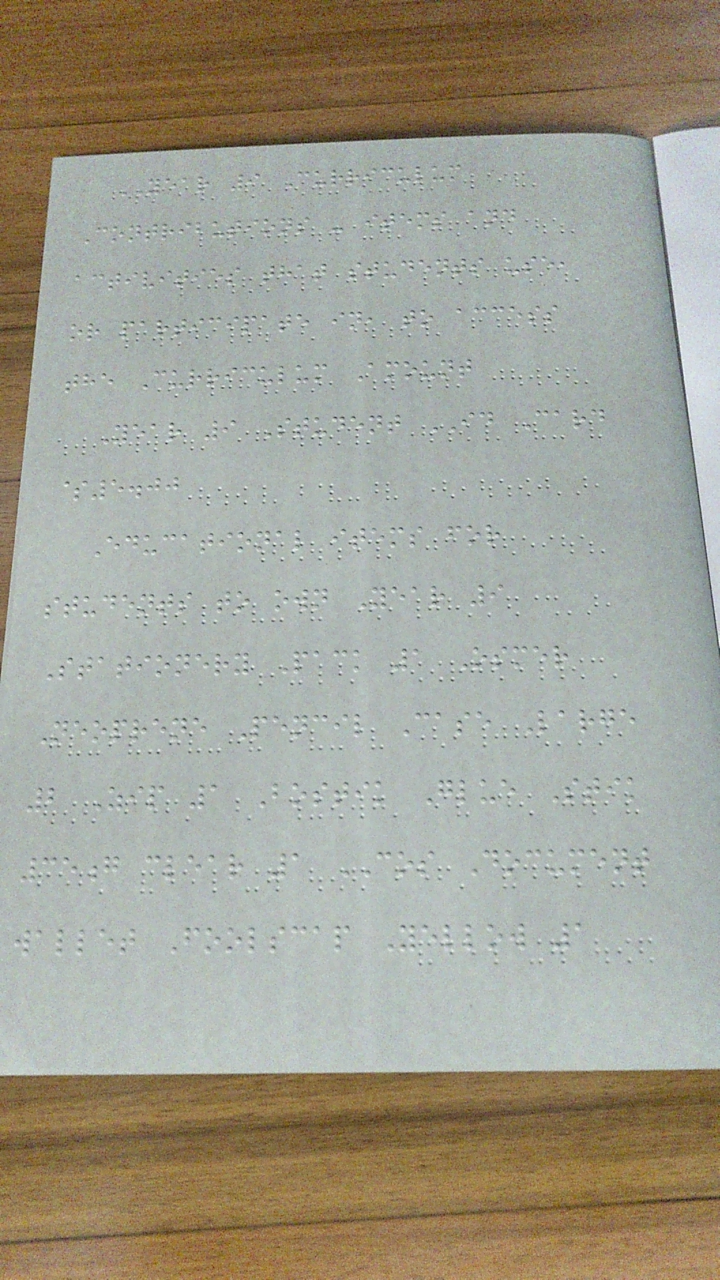YEAR 9 Curriculum
Contributions - items and
activities that students use,
or participate in, to access
the Curriculum Amount
Year 9 Student ID Card
$5.00
Educational items for
students to own Year 9
Stationery Pack 1 Osmer
Neoprene Pencil Case Large
2 Zip 1 Bostik Glue Stik
35g clear 1 COS Document
wallet Foolscap Yellow 1
